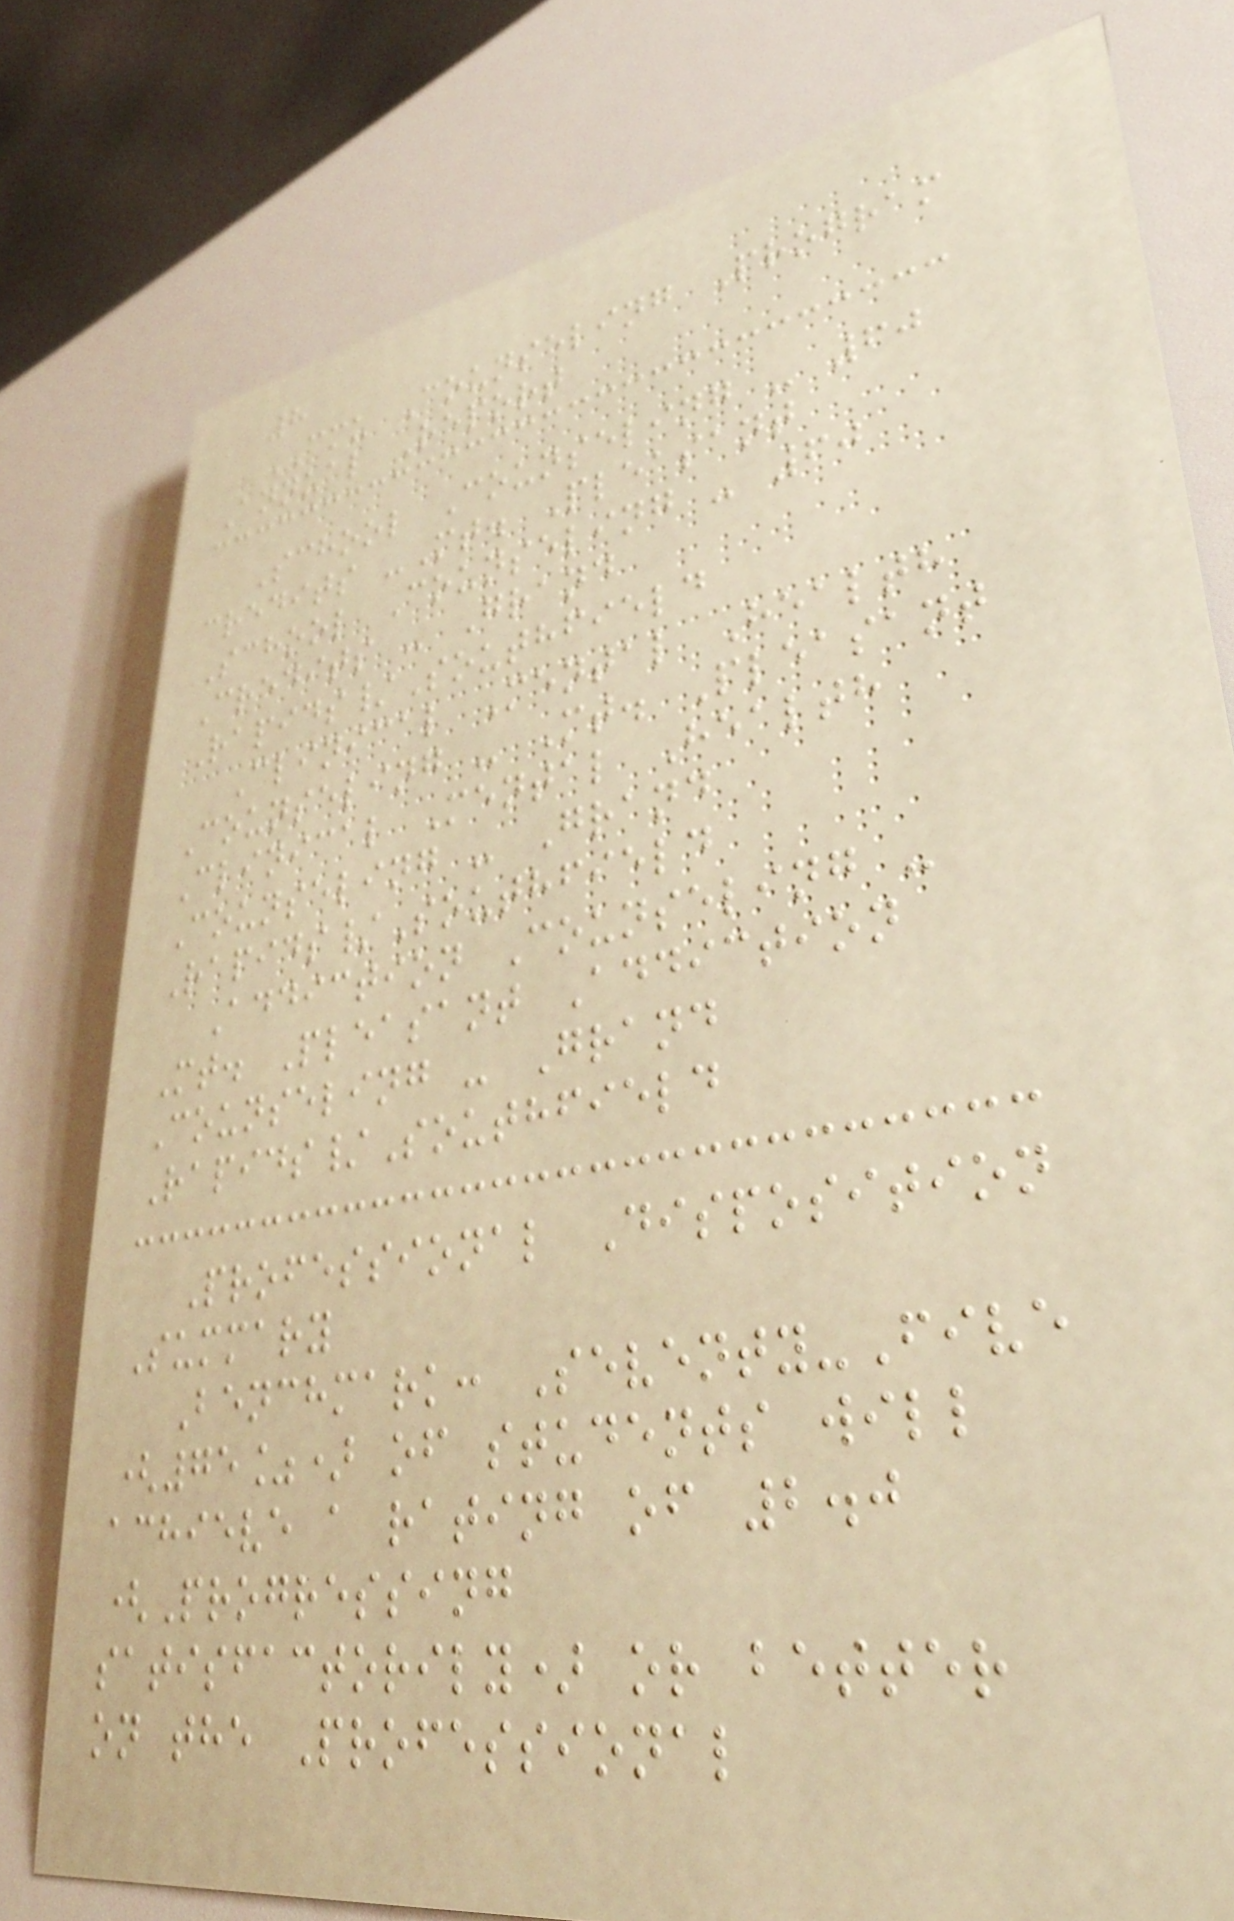8
CMU Counseling Program
Annual Report
School Counseling - 60
credits -Mt. Pleasant
School Counseling - 60
Credits - Grand
Rapids/Southfield
Clinical Mental Health
Counseling - Mt. Pleasant
Clinical Mental Health
Counseling - Grand
Rapids/Southfield
Addiction Counseling -
Mt. Pleasant Addiction
Counseling - Grand
Rapids/Southfield
Professional Disposition
Summary
Benchmark: Seventy-Five
(75%) of students will
achieve a rating of 2.0
(Progressing
satisfactorily) or better
on the Professional
